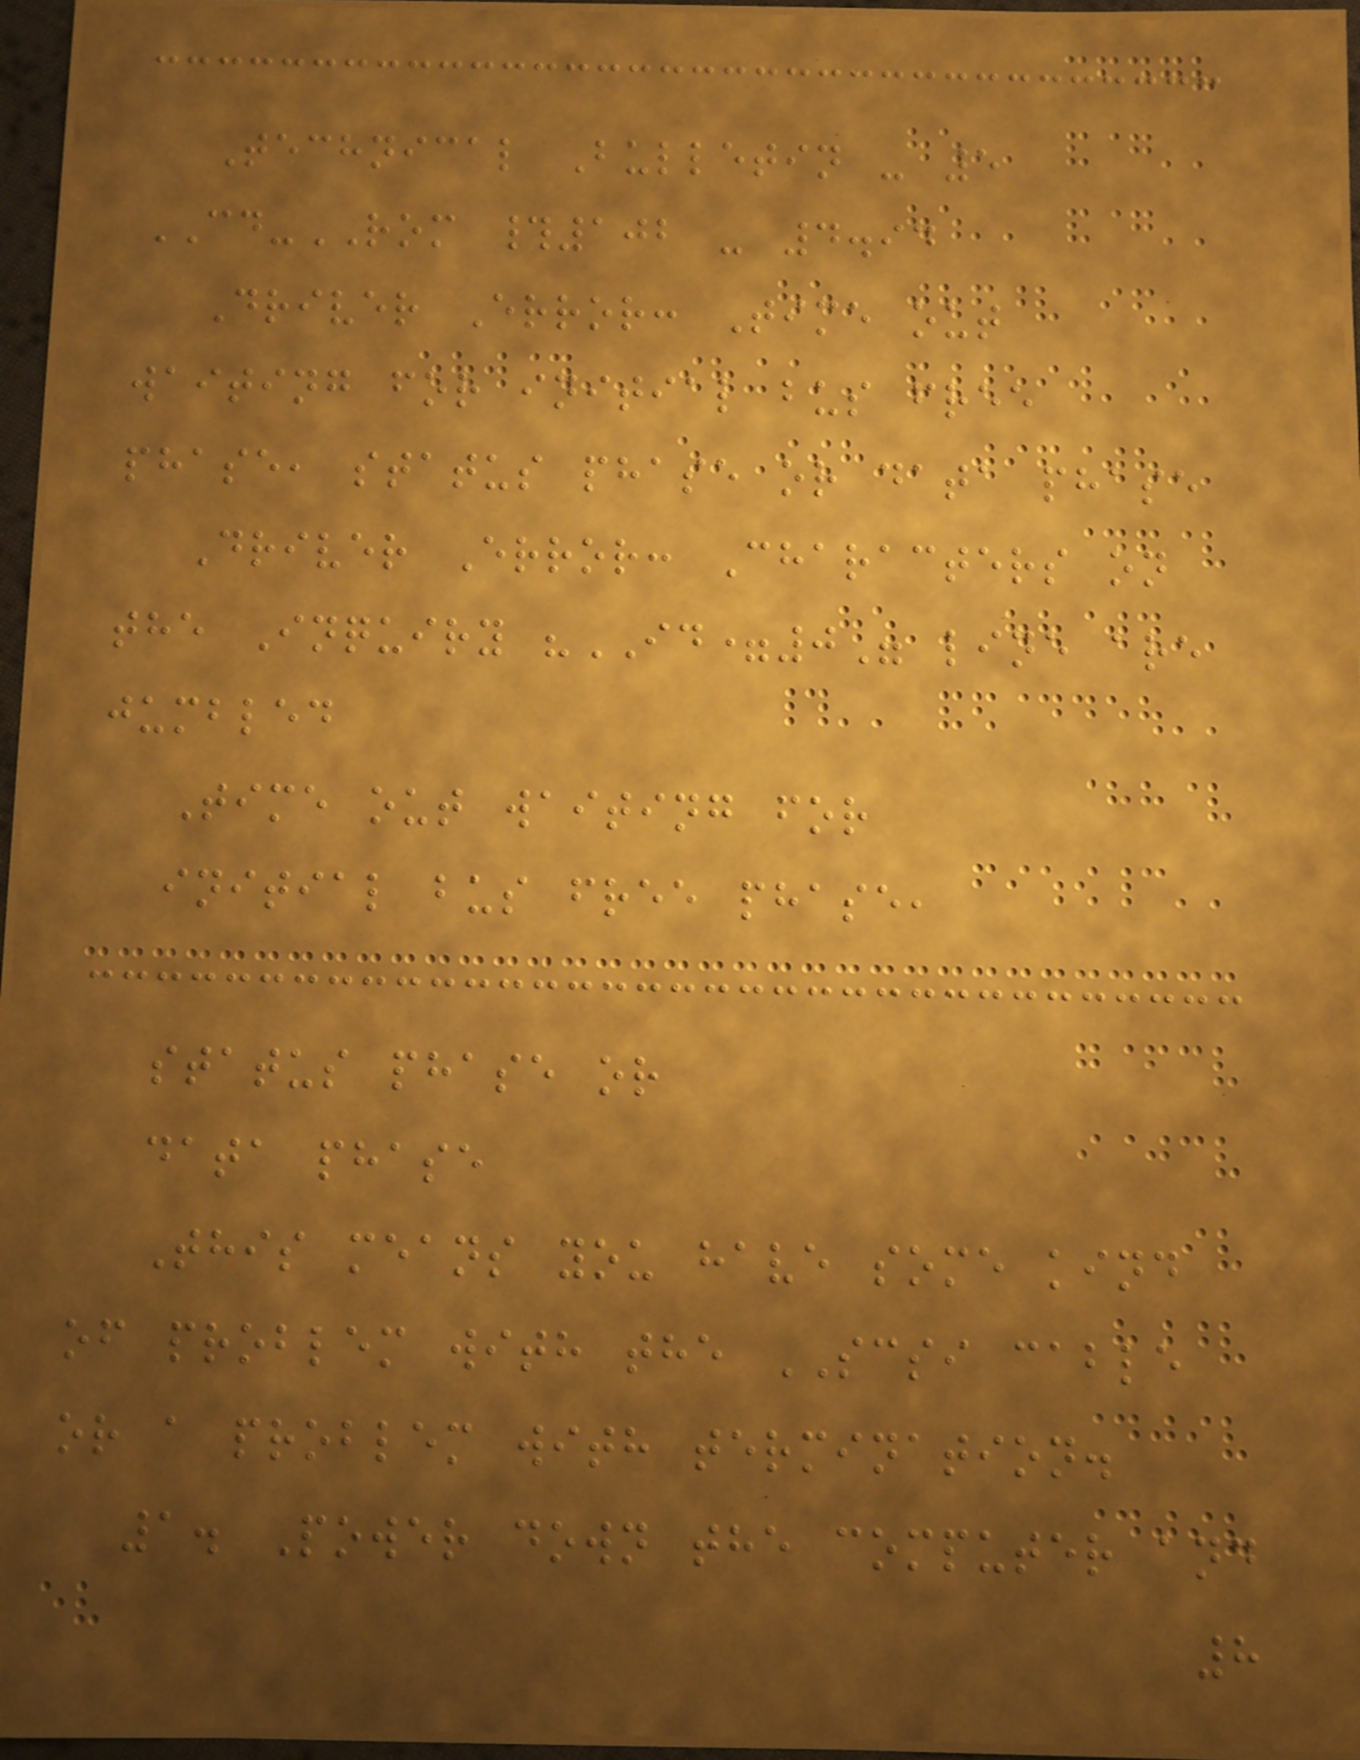Technical Bulletin - 5
CD-ROM #102 - 4.94
Driver Error: Time out
waiting for initial bus free
phase, status phase or data phase
Driver Error: Characters on
the Inquiry "ID=0" line are
jumbled
Time out waiting for
initial bus free phase,
status phase or
data phase
This means you have some kind
of problem with the SCSI cable
or a problem with termination.
1. Power down the computer and
8
